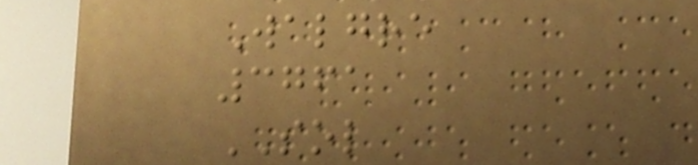Walgre
3761
SOL
